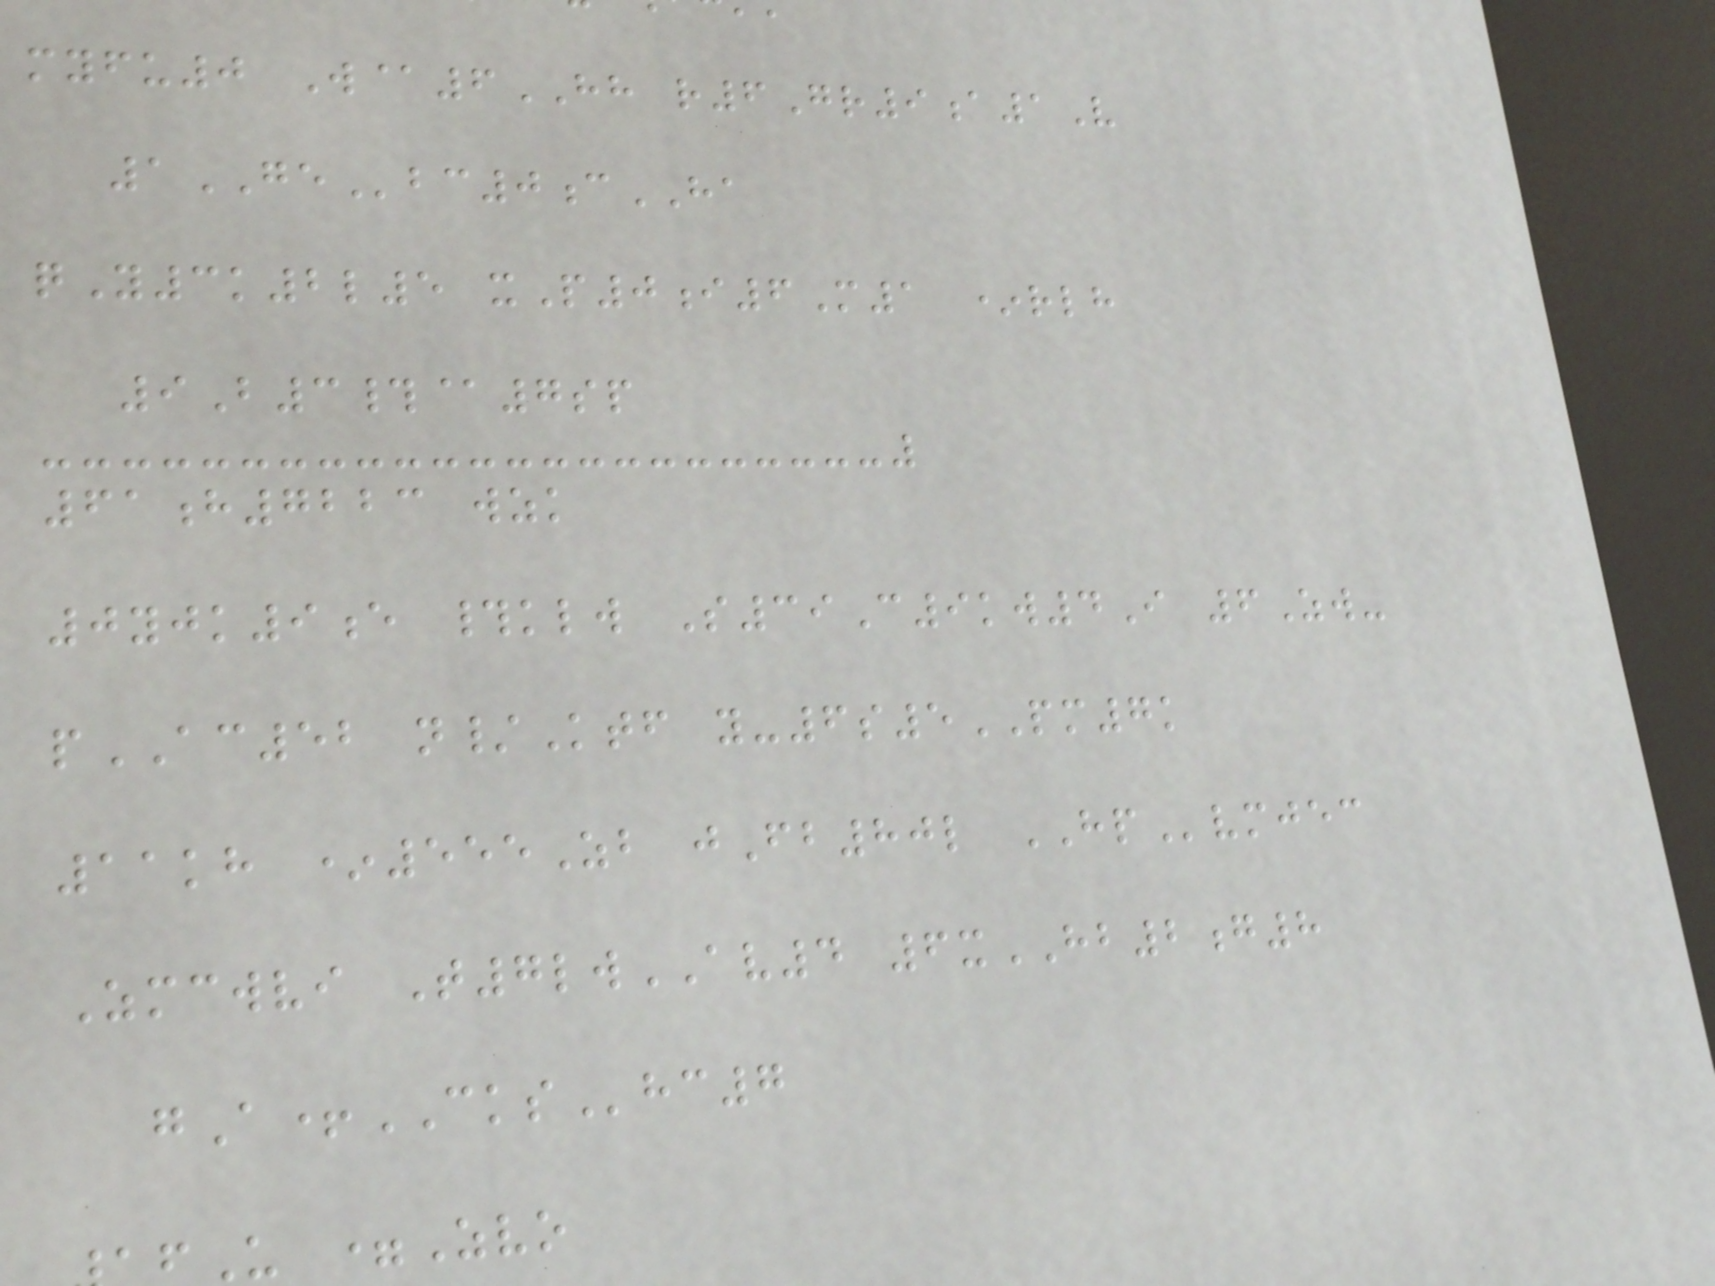myfu0 W@6HH r6Gr9a1V
1GEbc0cHA
qY3k2l5 xP0i6M1 *rlh
9B3#@7sp
61h7223 wzk
0yjk9e #klw S39C9kw4I 6Zw-
pAC52 n/Ktf y-6s5PM7k
11kh *555Zb jFb80l HPvmjec
Zmcwvi T7lwAV4 6xHB2g8
gA+CKShc7
U =Zvo
